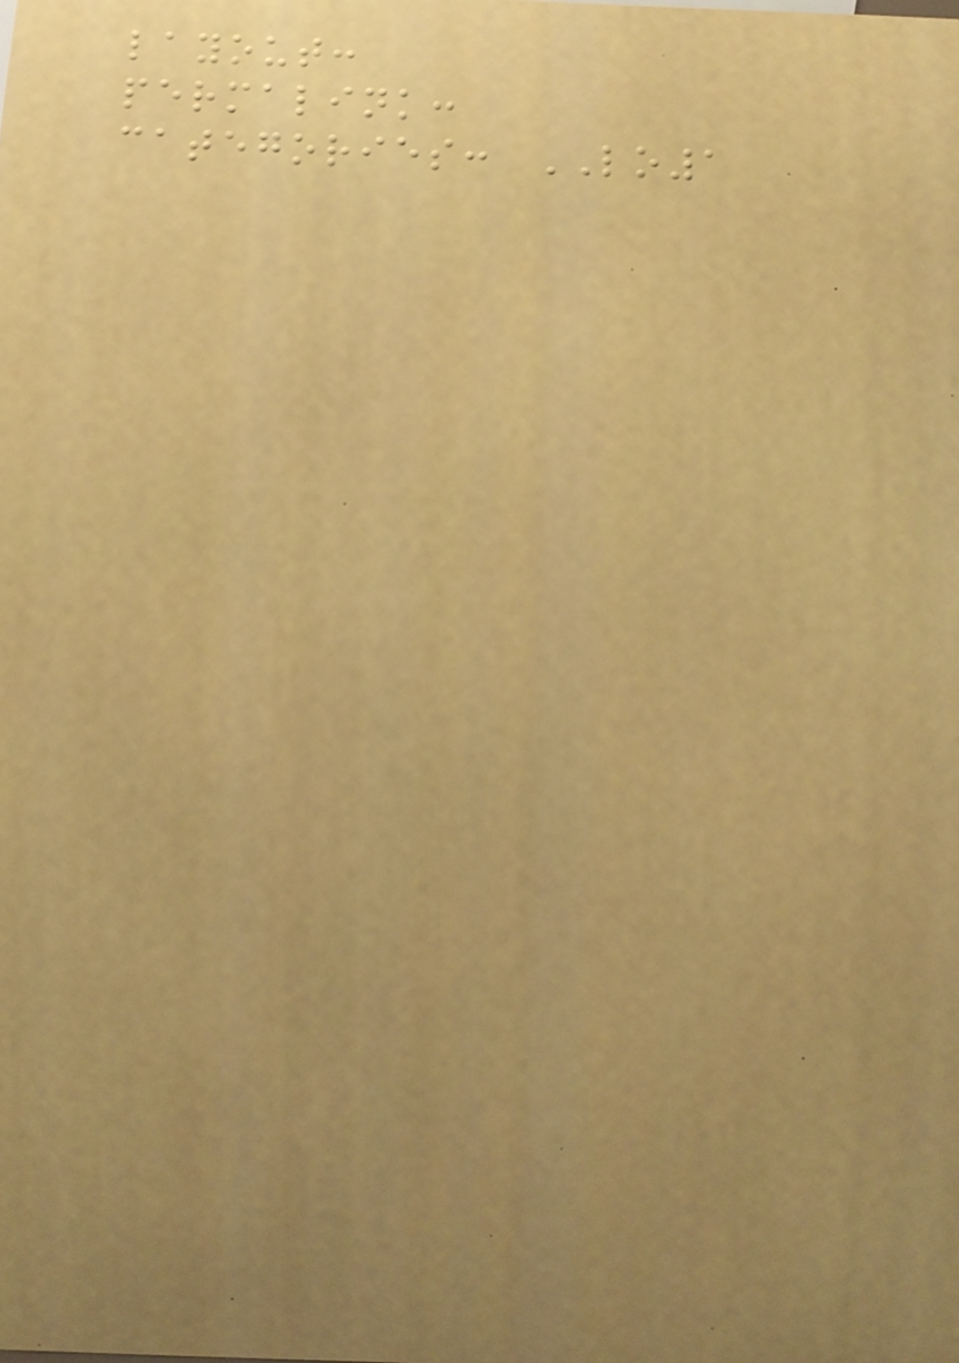layout:
permalink:
categories: LO1
